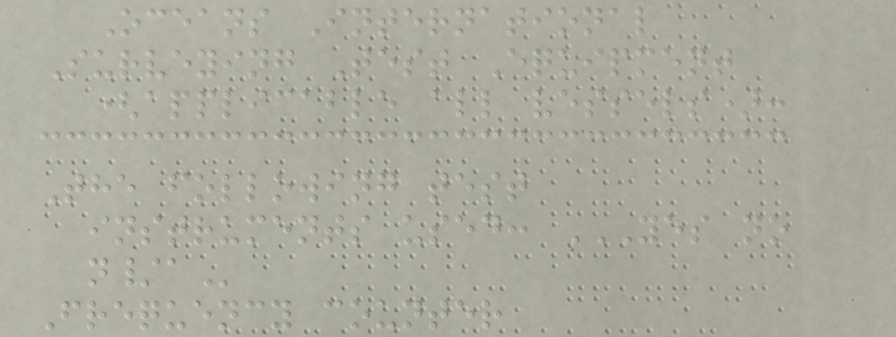Oceans International
Surveying Test Equipment
(applicable all vessels):
The following test
instruments used: YES NO
N/A
Frequency counter
